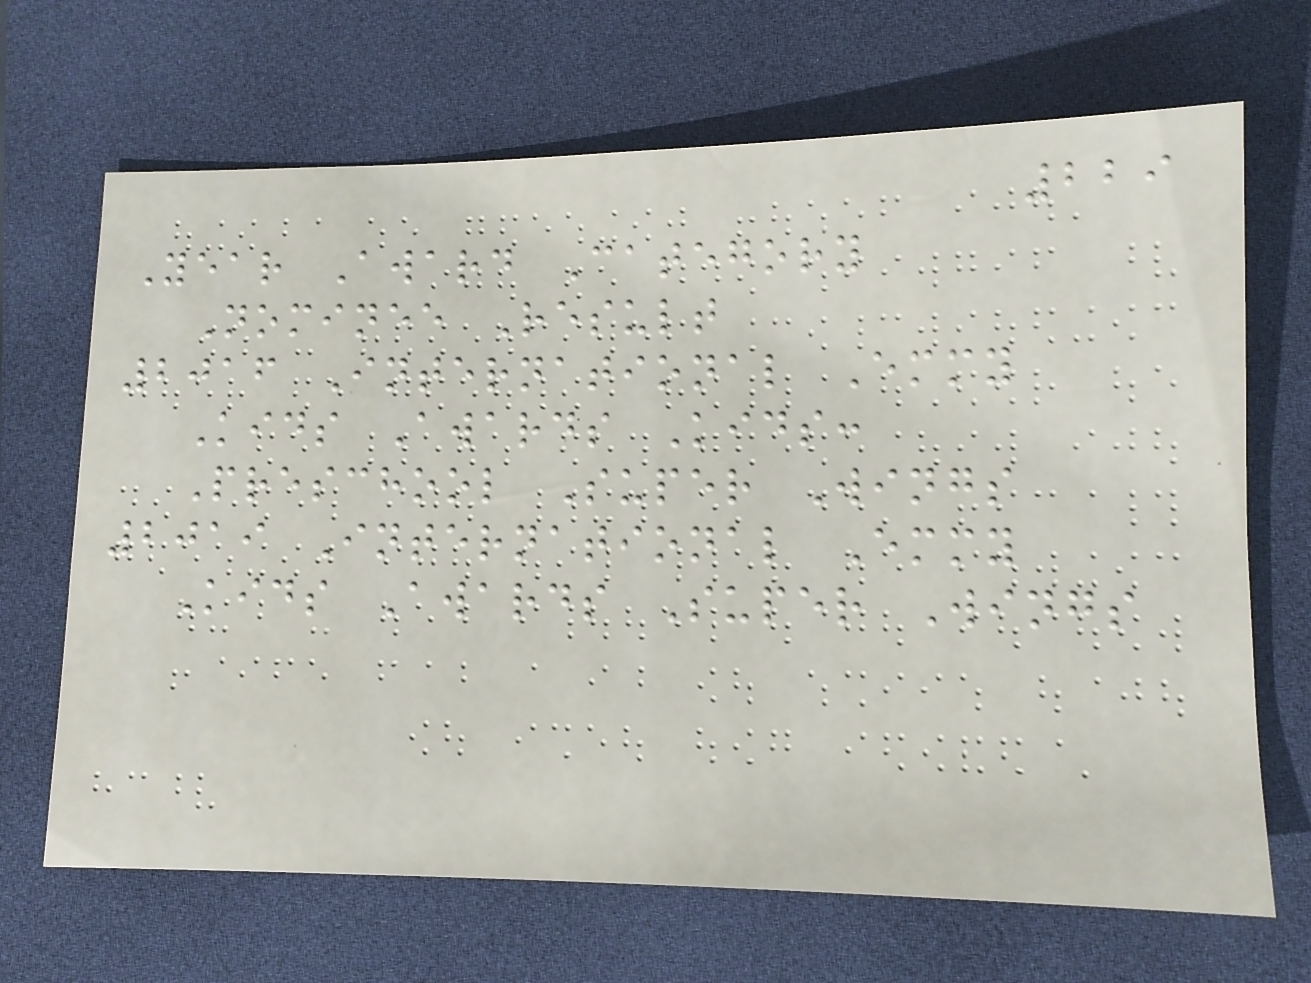229
Year Award Category
Nominee Result
2016 International Emmy
Kids Awards Kids:
Preschool Super Wings
2019 International Emmy
Kids Awards Super Wings
